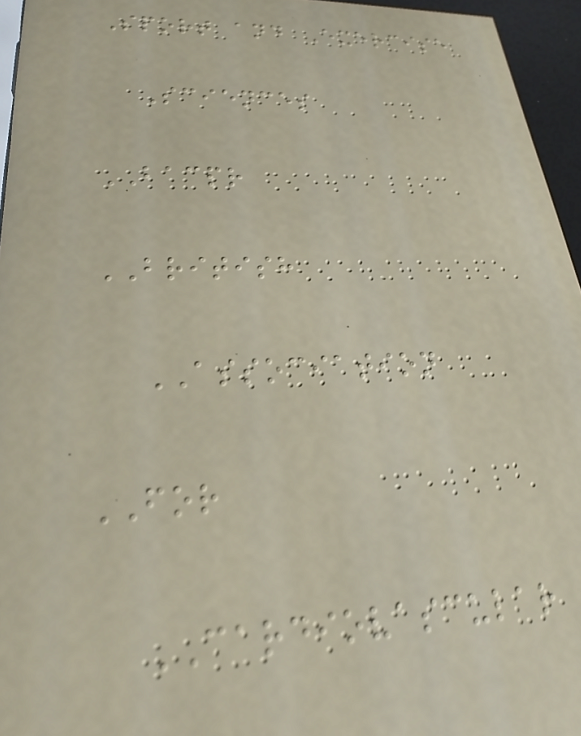Sport and Exercise
Sciences
BACPR
BRITISH
ASSOCIATION
FOR
CARDIOVASCULAR
